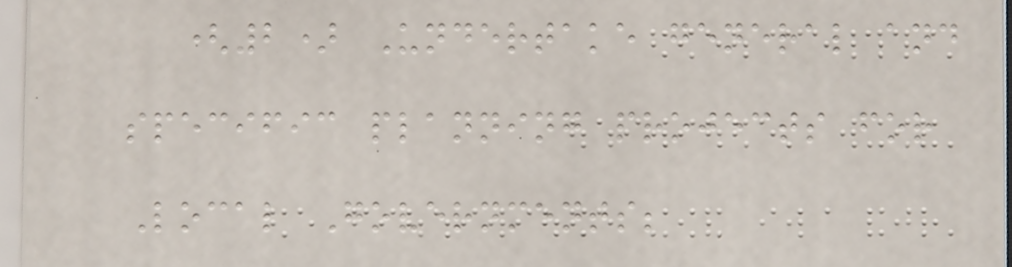(2) Undertake general and
specific planning projects for
Local Governments;
